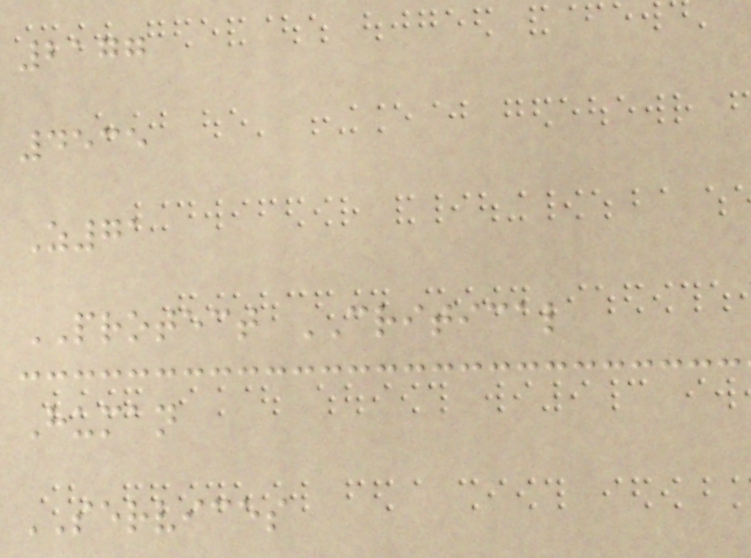2177
4535
Z71
PROTECT CRITICAL
Human
SERVICES
